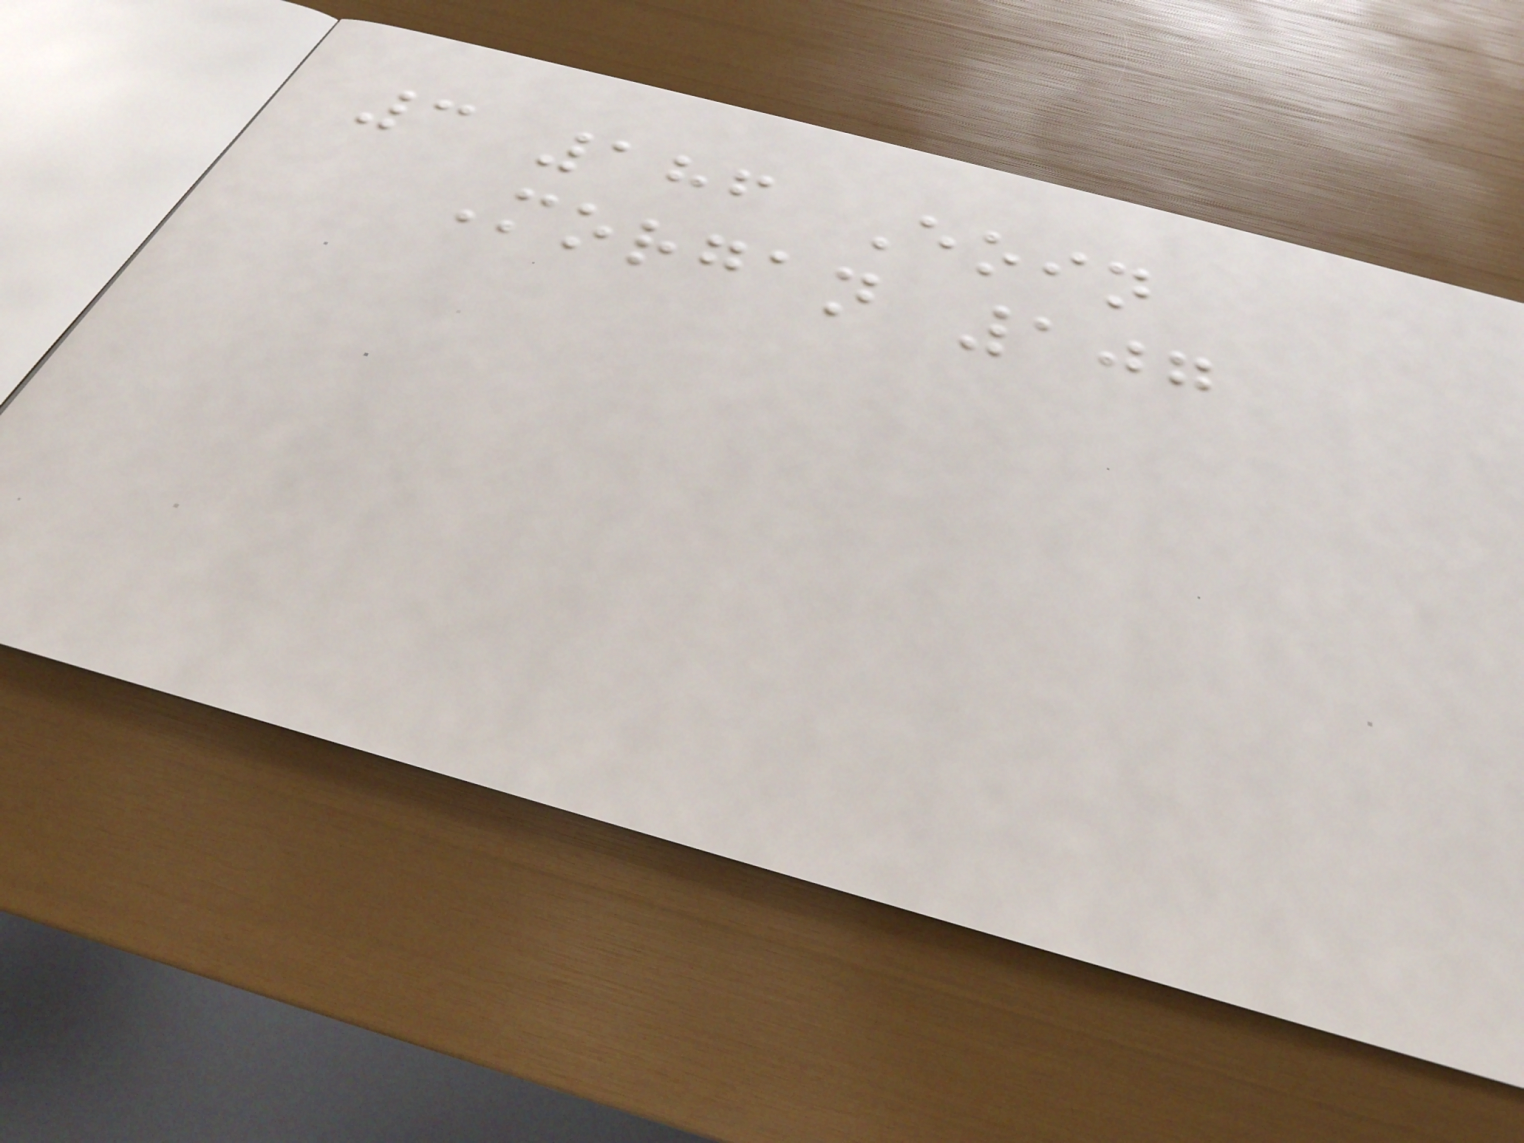3 186 Eoin
Morgan 107
